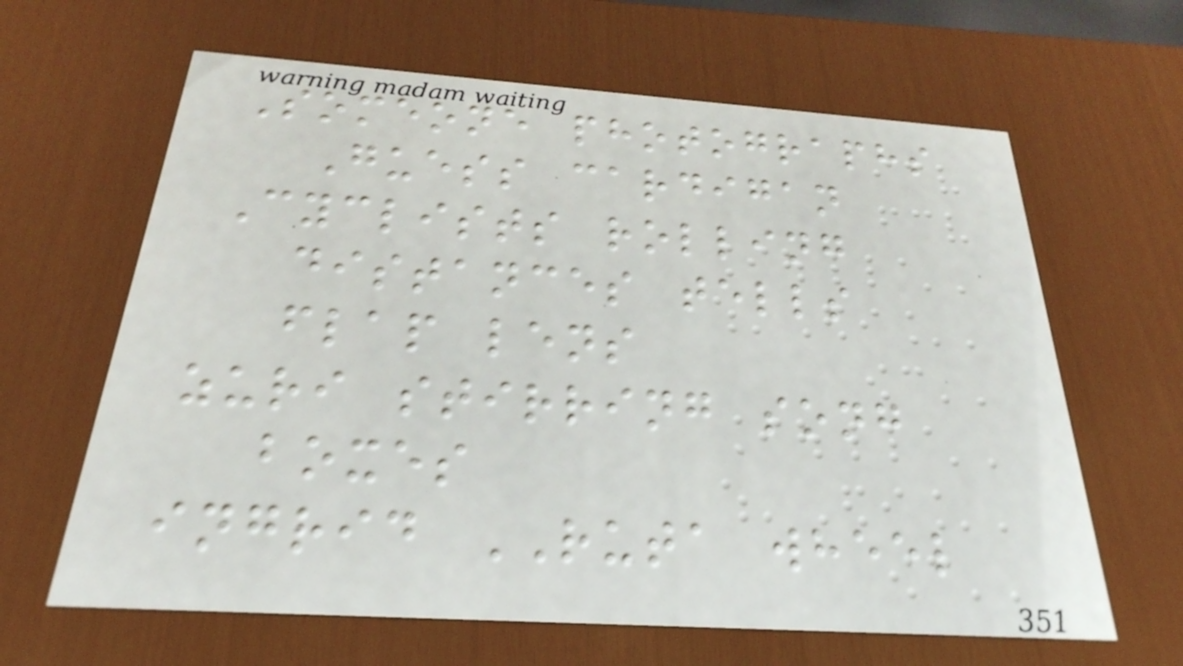Someone photographs
Guess cardigan
Cyclists rolling
distances tells
flap lens
zuri stirring song
boxes
ingrid RUTA wheel
